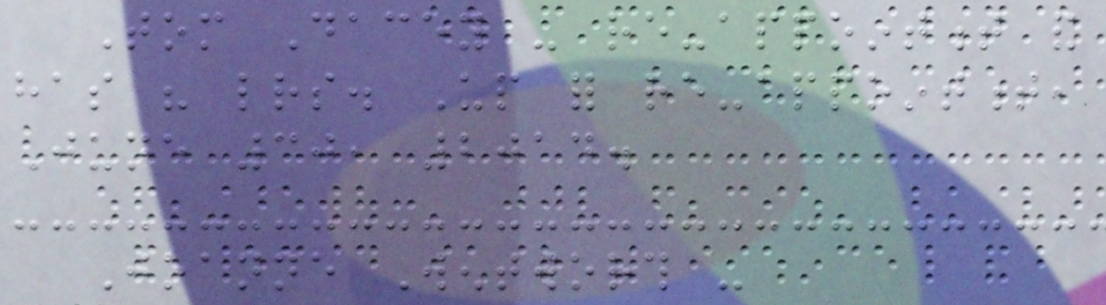Tom Dacey - re-appointment and
has his letters. Up for re-appointment,
June 30, 2014.
Joanne Wentworth -
